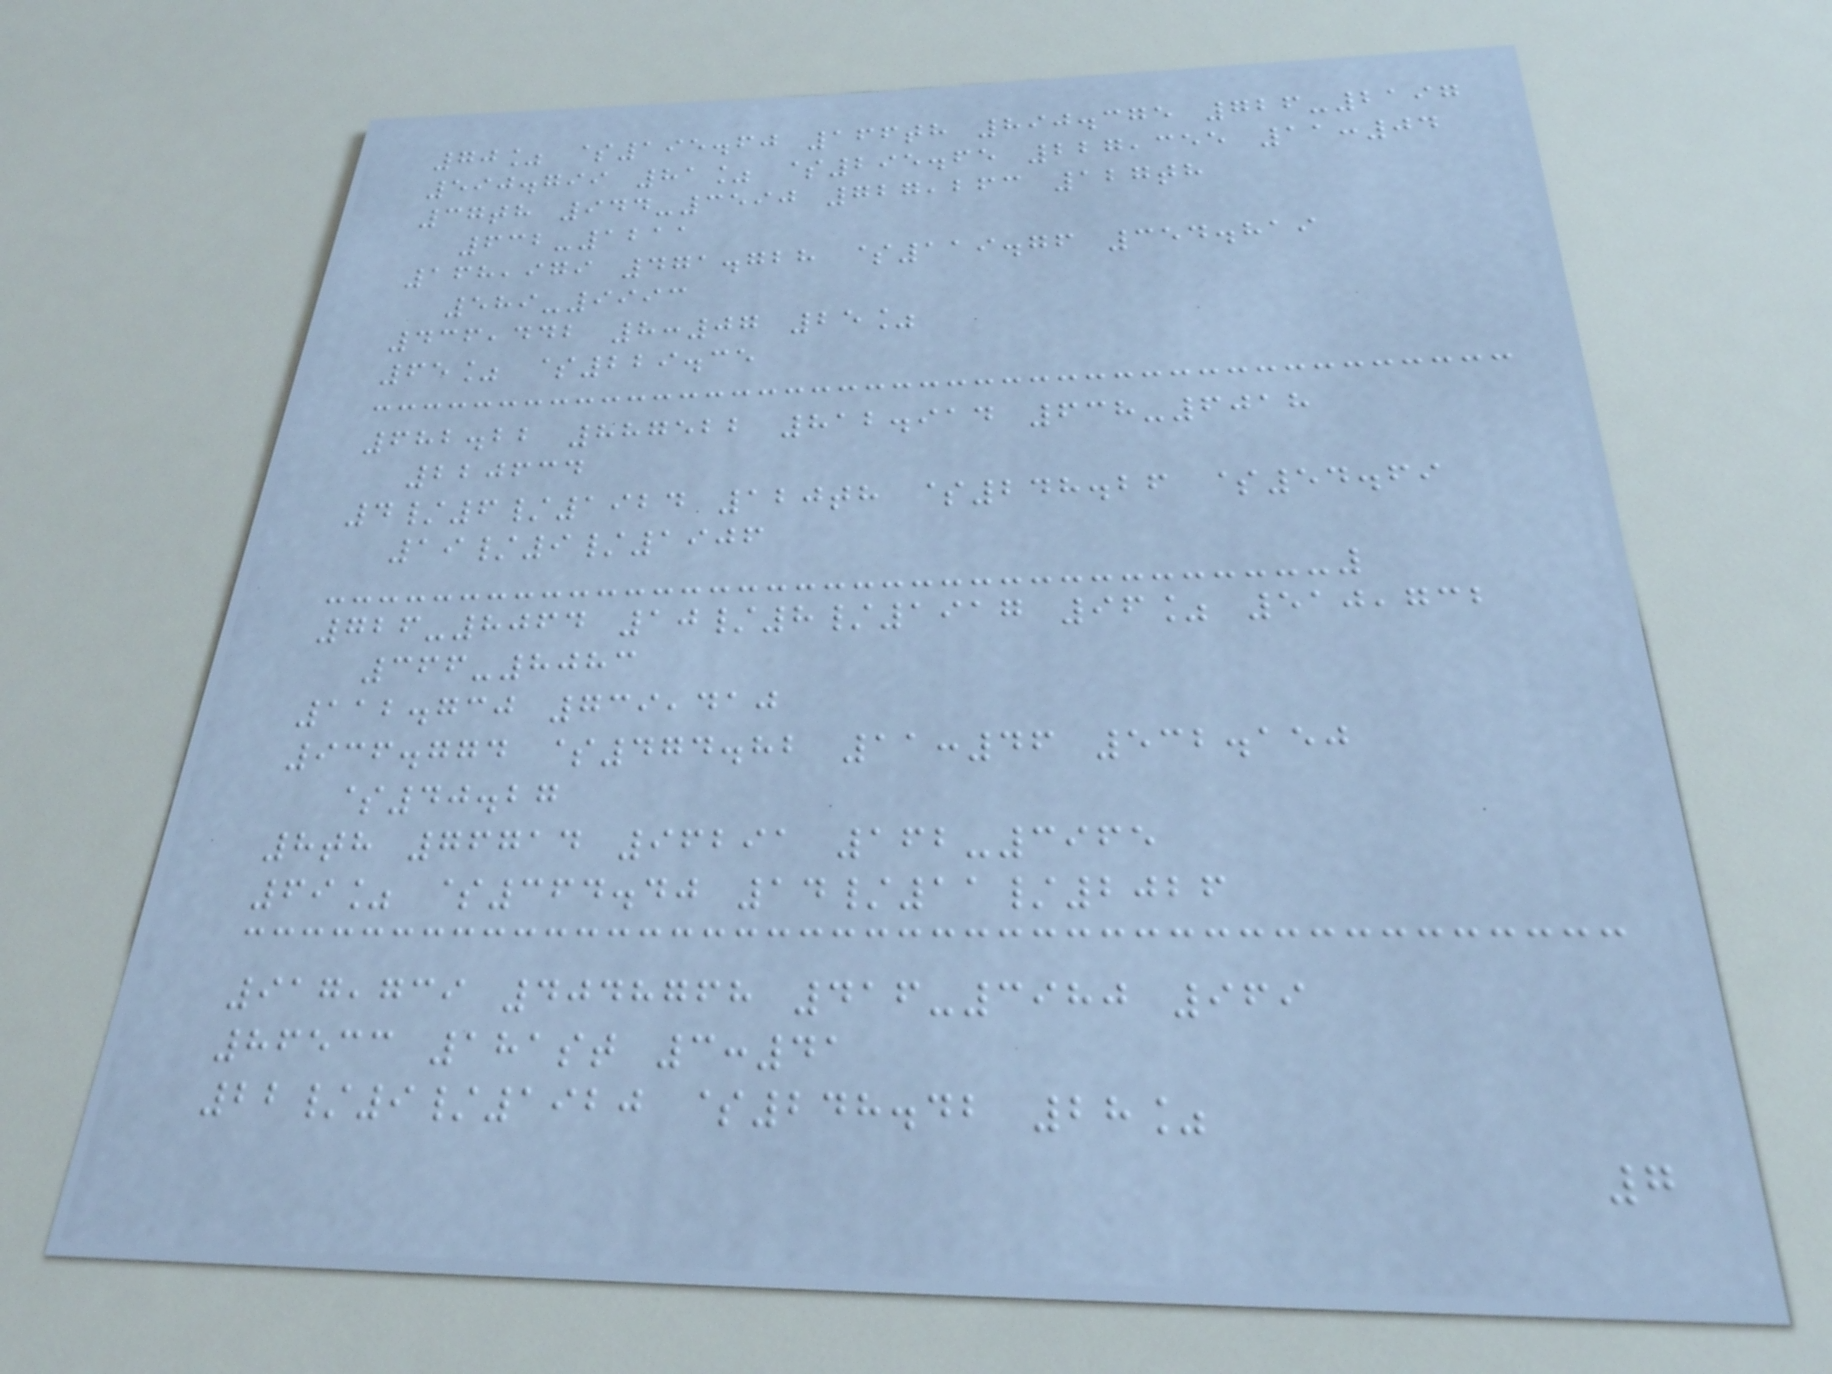70% $195.60 166th 890.375 726-2197
590.799 81% $295.65 227,355 11:04
37th 944-3590 727,263 127th
632-1211
168,979 471.728 $119.76 354.819
589-9993
436,442 8:07 25%
65% $229.35
682.22 887522 812.914 638-6018
220634
4/6/1924 120th $248.26 $54.69
19/9/1906
726-8064 10/8/1917 96% 510,732
366-8083
112.730 739,410
936.774 $474.82 11:46 532.150
$40.27
8th 76714 96291 162-3965
69% $364.40 14/11/2026
917,739 4048768 416-3980 969
86533 181st 3:41
22/9/1920 $248.42 28%
7
